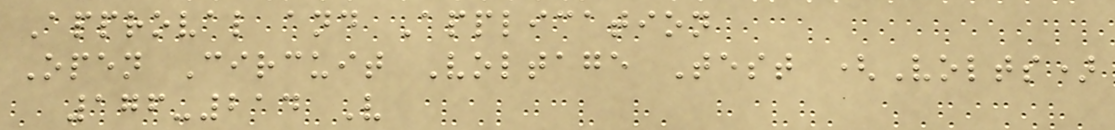Approval and Application
Open Circuit Voltage Test (Volts)
176-214 V
